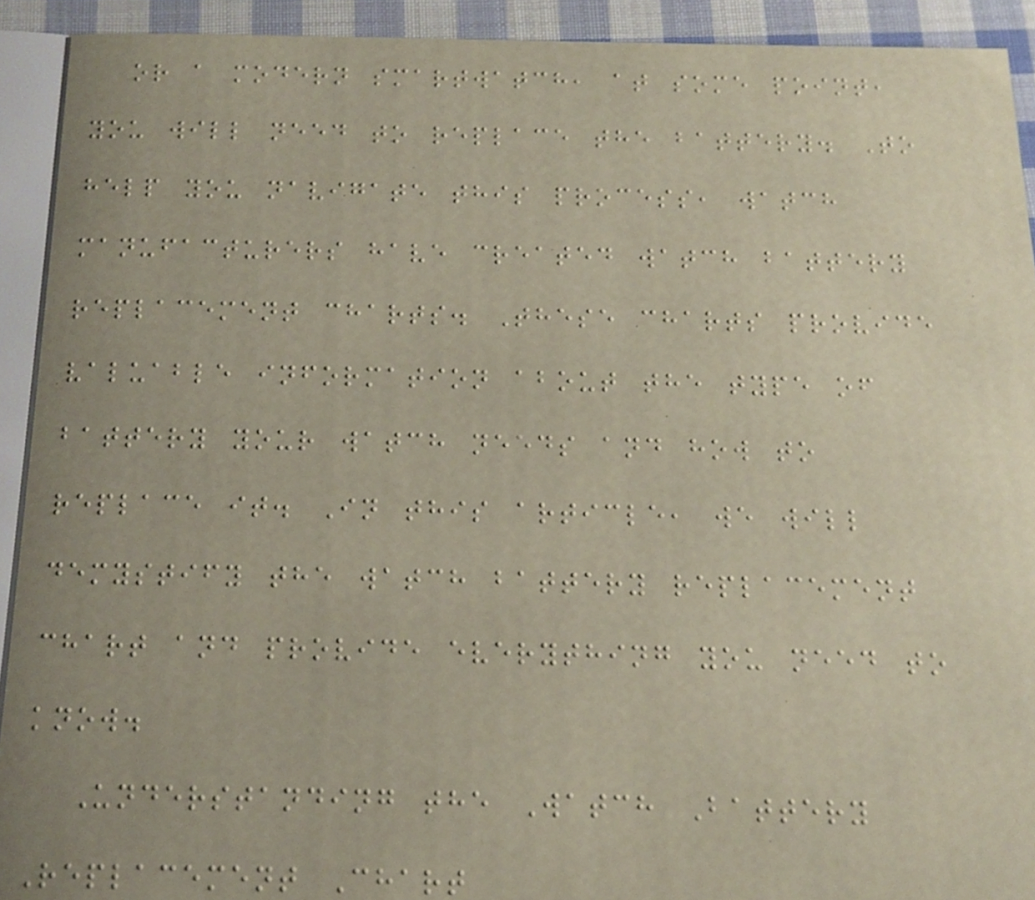or a modern smartwatch, at some point,
you will need to replace the battery. To
help you navigate this process, watch
manufacturers have created watch battery
replacement charts. These charts provide
valuable information about the type of
battery your watch needs and how to
replace it. In this article, we will
demystify the watch battery replacement
chart and provide everything you need to
know.
Understanding the Watch Battery
Replacement Chart
